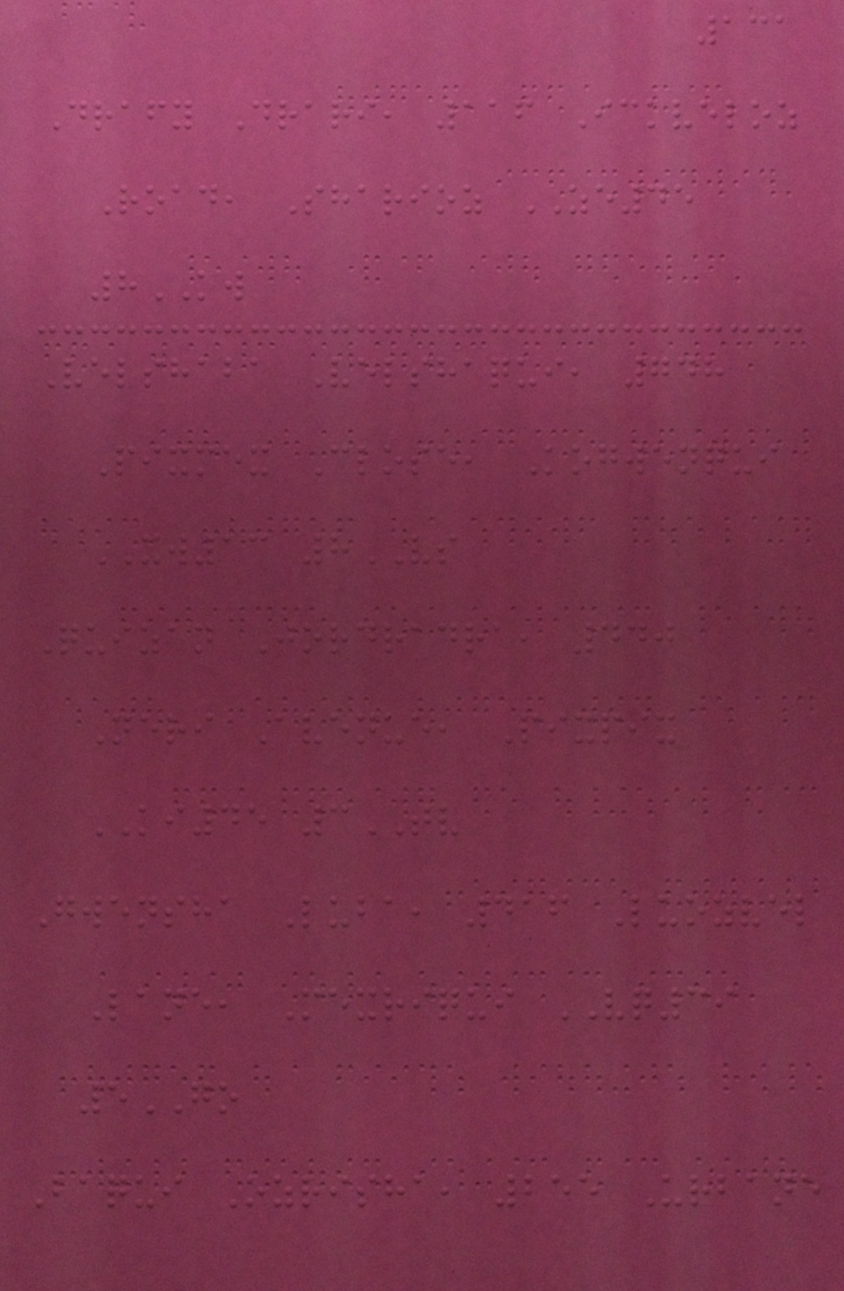131
Drafy Drari, 116 Ickveloz
Road, Sharioz ZE45
8KW
Velshaba Velshaqui, 748
Pixmex Close, Kogwenqui
XW13 8VS
Quizan Jordradra, 440
Neri Avenue, Pixpix
KI45 3TV
Gwensha Luba, 416 Luozvel
Lane, Mexriqui VQ39
5GO
Baqui Ozrisha, 255 Urbane
